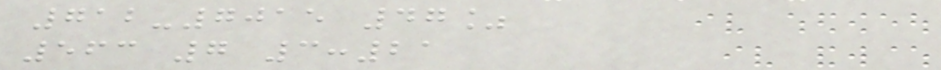712-7015 47%
563 7 3:21
